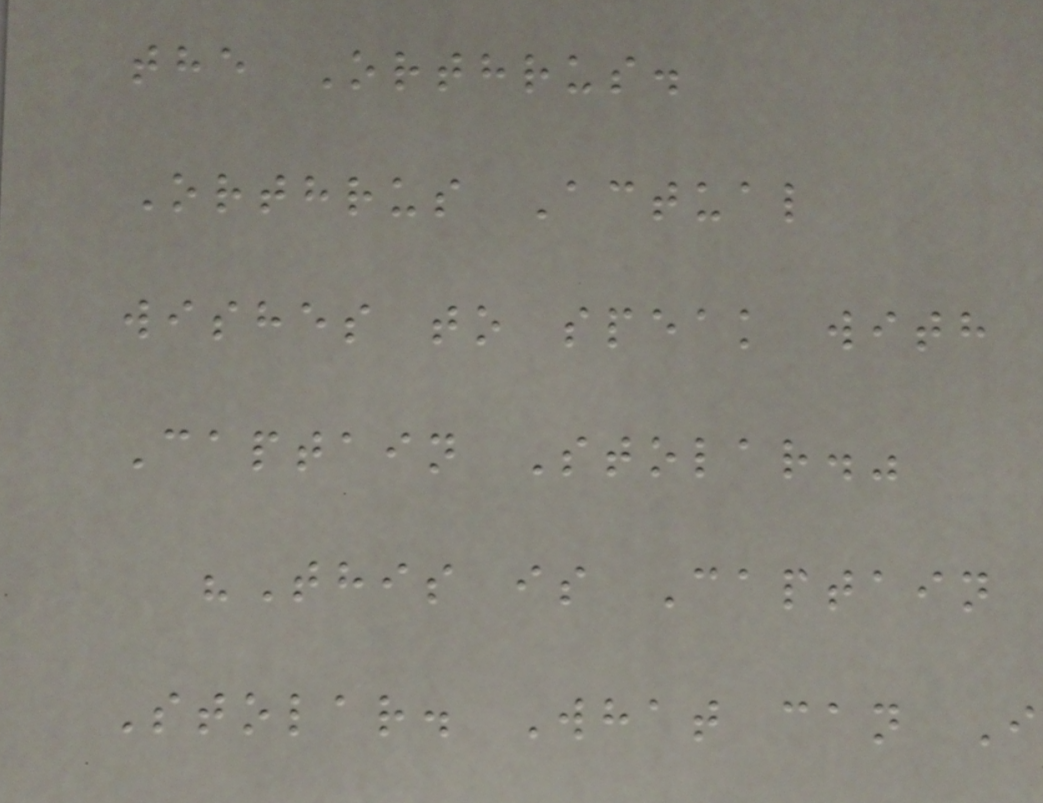the Orthrus.
Orthrus Actual
wishes to speak with
Captain Stolar."
"This is Captain
Stolar. What can I
